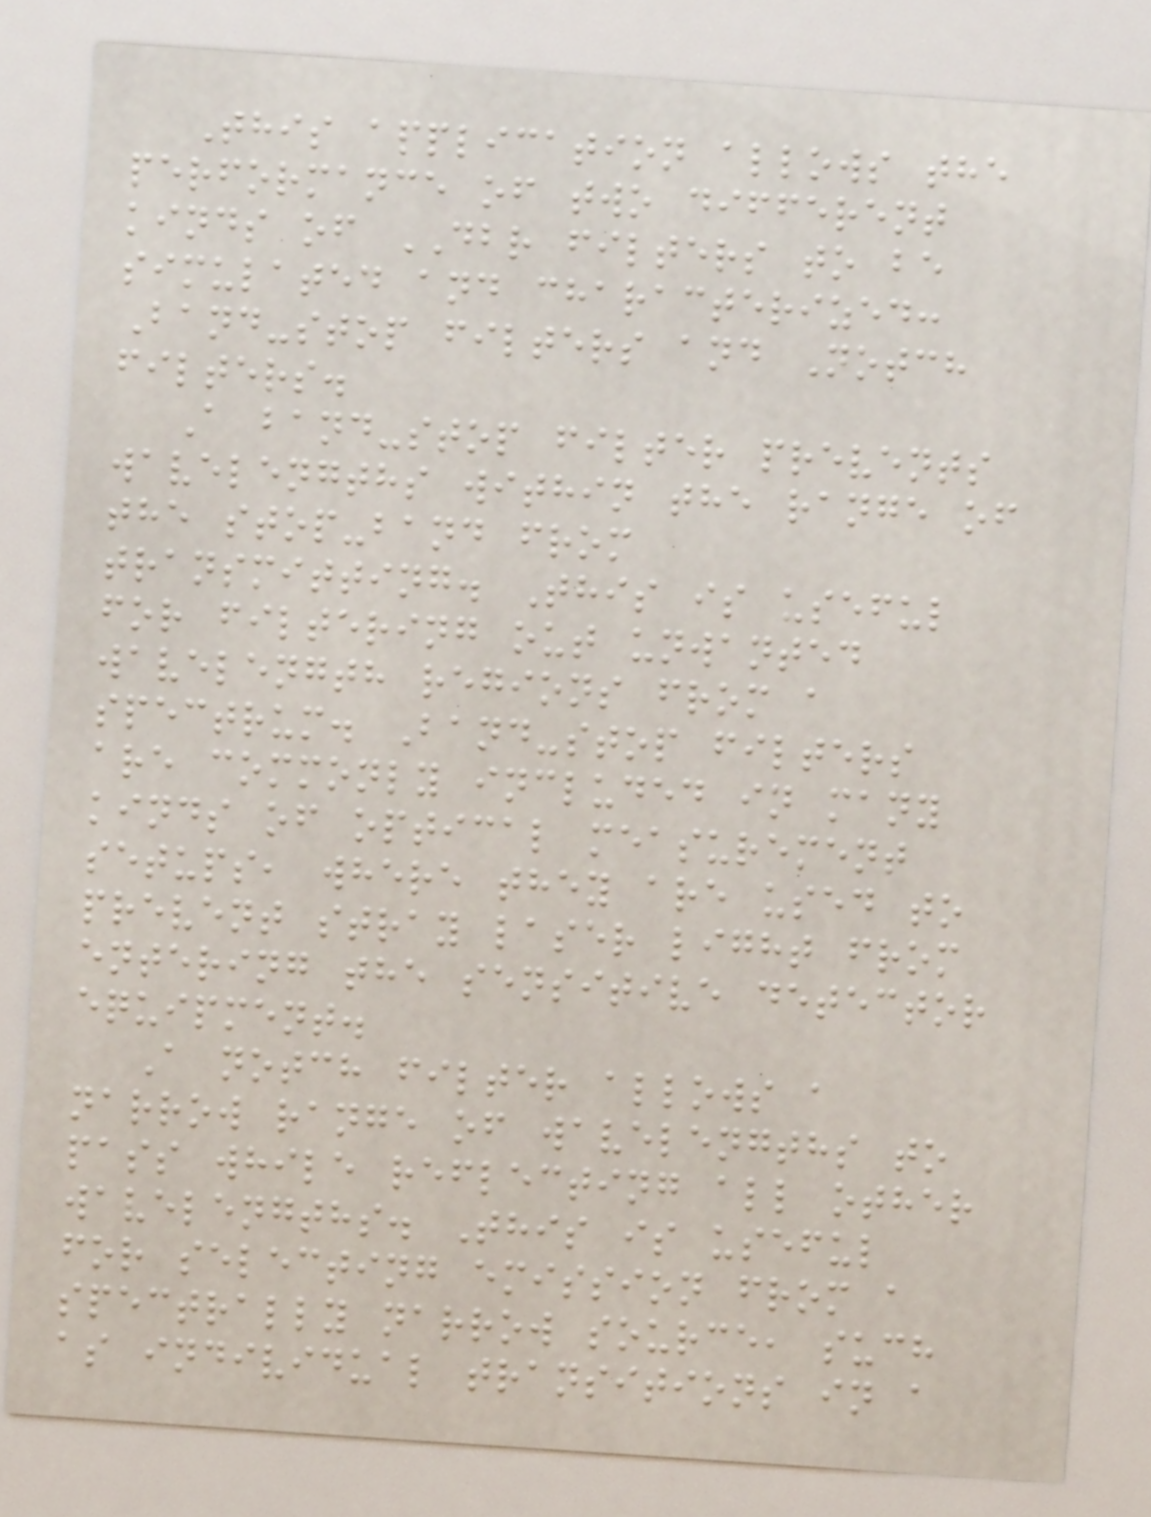This application allows the
performance of two different
kinds of DBR filters to be
simulated and characterized:
Band-stop filters and Notch
filters.
A band-stop filter prevents
wavelengths within the range of
the stop-band from
transmitting. This is useful
for filtering out unwanted
wavelength regions from a
spectrum. Band-stop filters
are commonly included in many
kinds of optical measurement
setups, where they are used to
prevent stray laser light from
entering the sensitive detector
equipment.
A notch filter allows a
narrow range of wavelengths to
pass while reflecting all other
wavelengths. This is useful
for selecting emission from a
spectrally narrow source, such
as individual transitions in a
